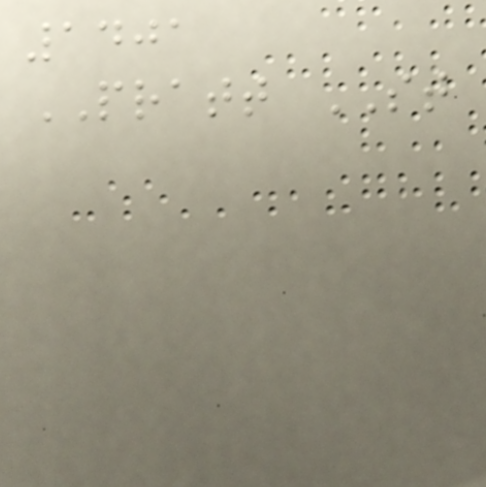1401
PRATT ST
